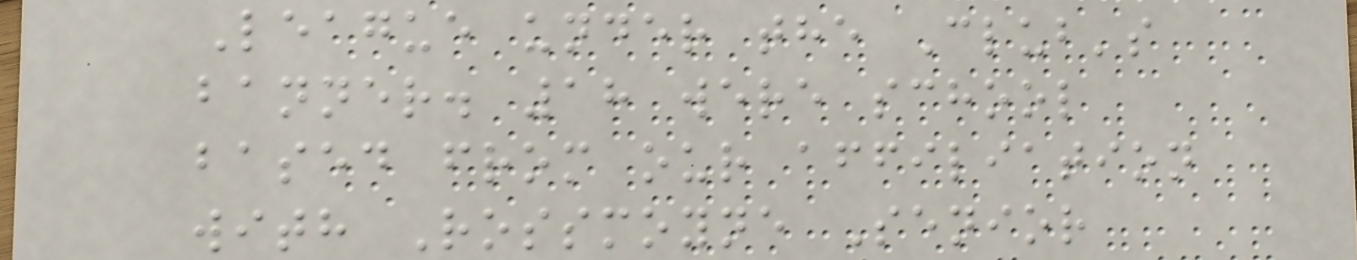League under the Club's
banner. 18 were school
based from our affiliation
with Rossmoyne Senior
